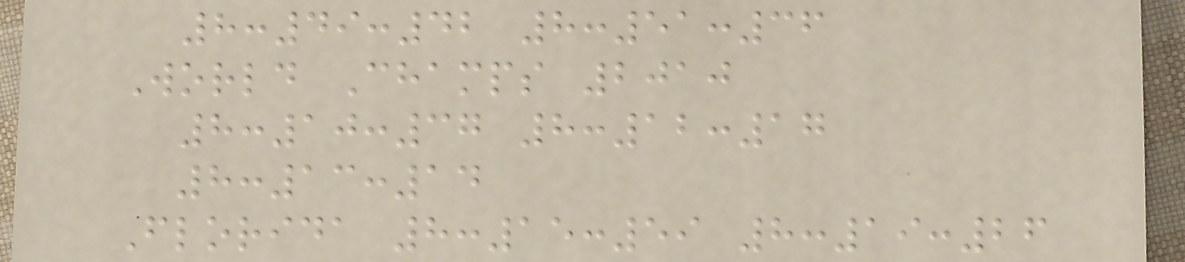8:49:42 8:51:36
World Champs 2010
8:10:37 8:12:17
8:13:14
Florida 8:15:59 8:19:26
